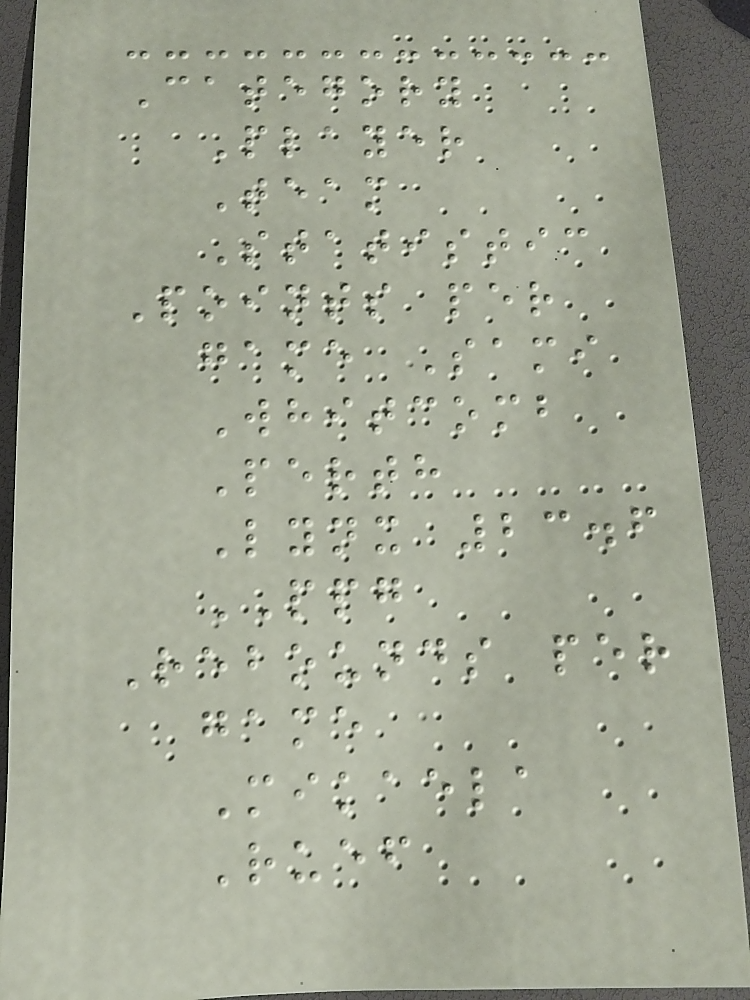Category
Player
Team
Statistic
Points per
game Sami
Whitcomb
Perth
Lynx 23.6
PPG
Rebounds per
game
Mikaela
Ruef
